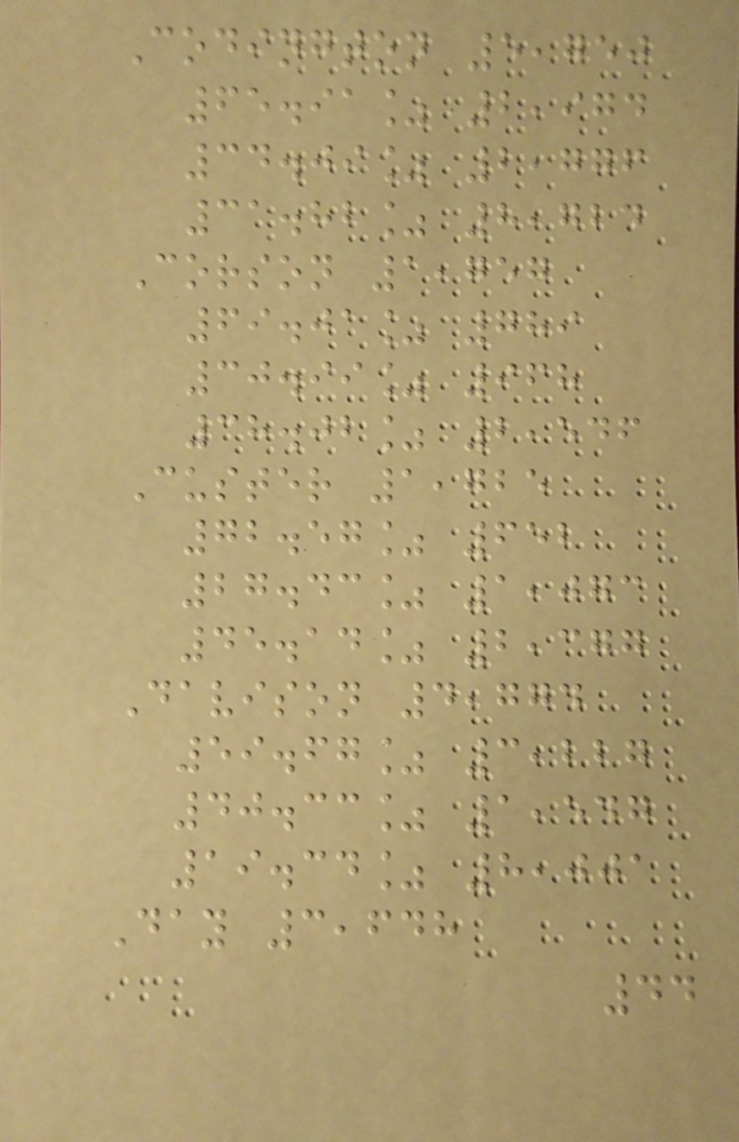Codington 5,750
65.91% 2,974
34.09% 2,776
31.82% 8,724
Corson 1,757
69.01% 789
30.99% 968
38.02% 2,546
Custer 1,725
72.57% 652
27.43% 1,073
45.14% 2,377
Davison 4,774
59.67% 3,227
40.33% 1,547
19.34% 8,001
Day 3,648
44
